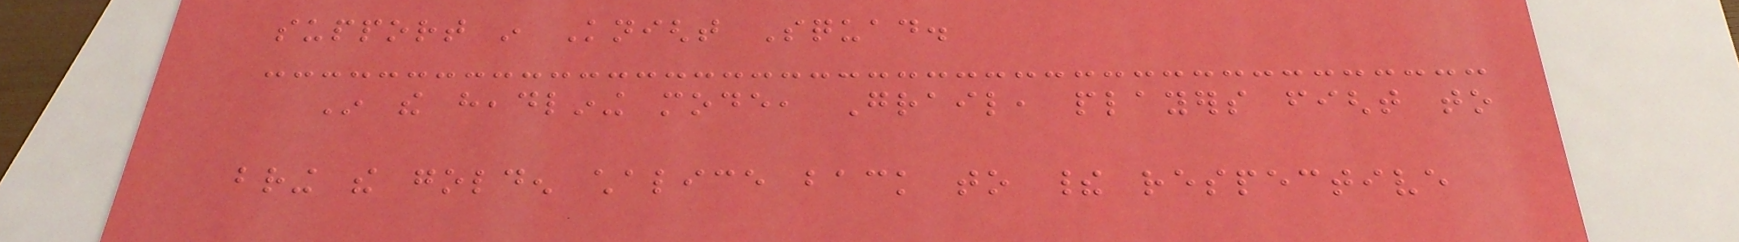support in Knight Squad.
In the headlining mode, Grail, players fight to
bring the golden chalice back to their respective
